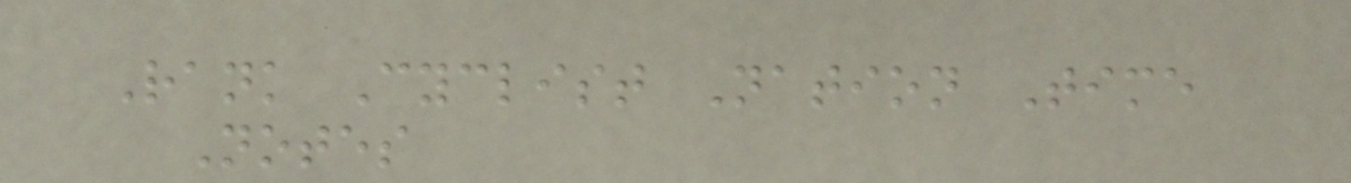Rank Cyclist Nation Time
Notes
